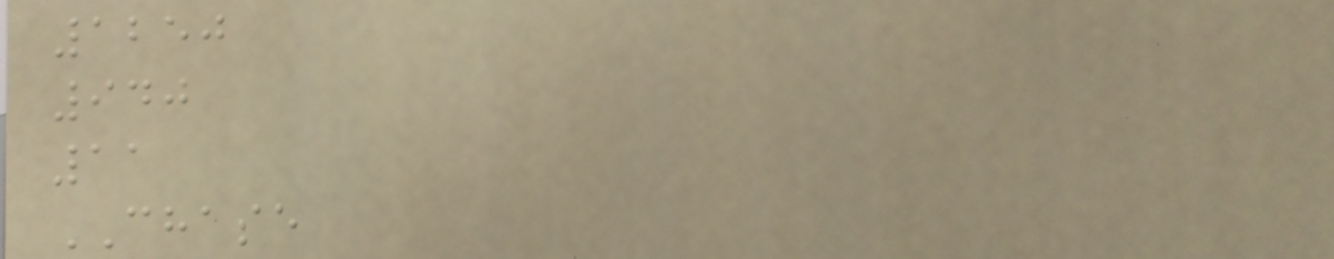1250
940
11
CHASE
